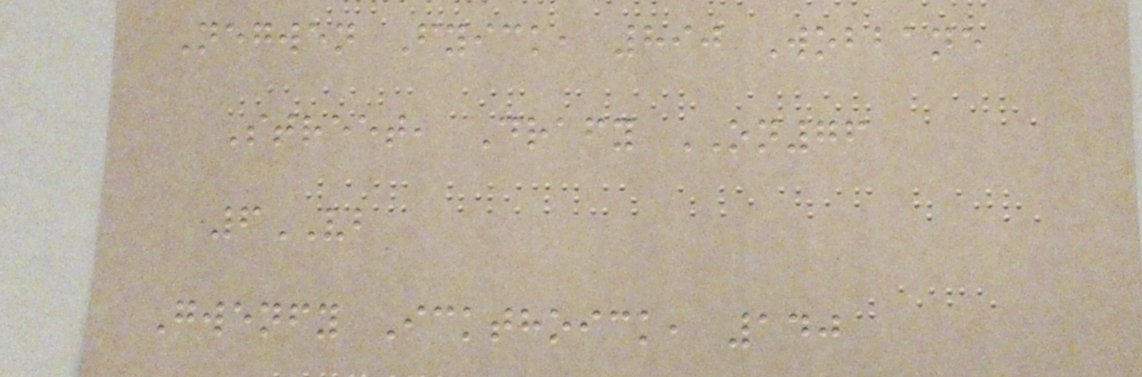Negwen Fyick, 890 Wobbane
Street, Drafy ON76
6VB
Gwenfy Ickthoick, 140
